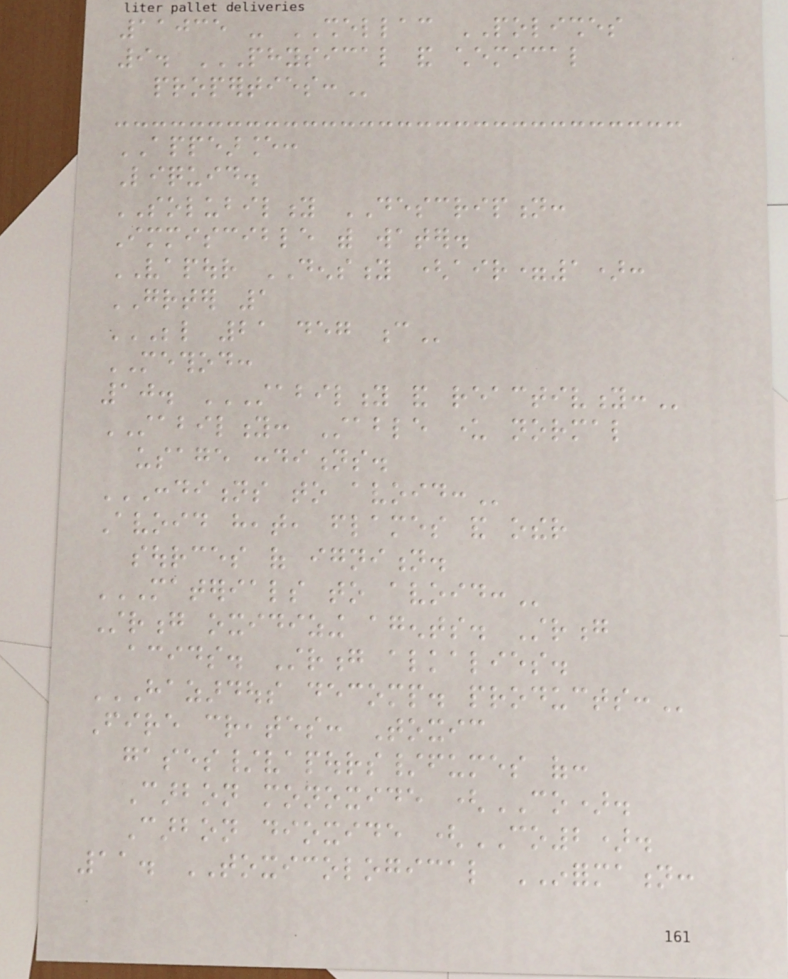11035 - SHELLAC POLISHES
9. PHYSICAL AND CHEMICAL
PROPERTIES:
APPEARANCE:
Liquid.
SOLUBILITY DESCRIPTION:
Immiscible with water.
VAPOUR DENSITY (air=1):
GREATER 1
BELOW 21 DEG C
METHOD:
10. STABILITY AND REACTIVITY:
STABILITY: Stable under normal
usage conditions.
CONDITIONS TO AVOID:
Avoid heat, flames and other
sources of ignition.
MATERIALS TO AVOID:
Strong oxidizing agents. Strong
acids. Strong alkalies.
HAZARDOUS DECOMP. PRODUCTS:
Fire creates: Toxic
gases/vapours/fumes of:
Carbon monoxide (CO).
Carbon dioxide (CO2).
11. TOXICOLOGICAL INFORMATION:
